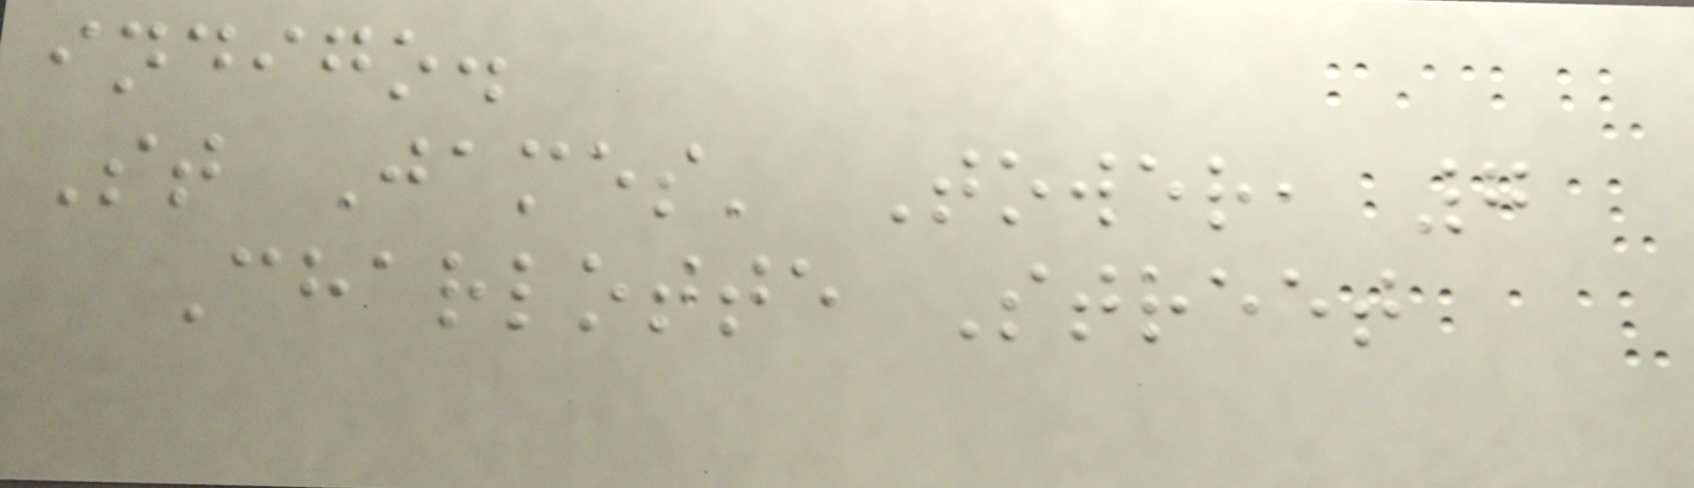indigo.
St James' Tower, 7
Charlotte Street
